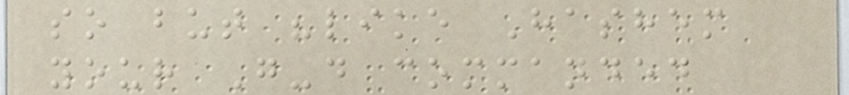so but "like Hashem
your G-d commanded
